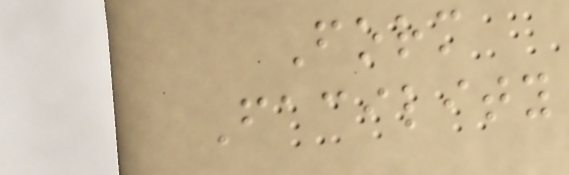Form
Facility
